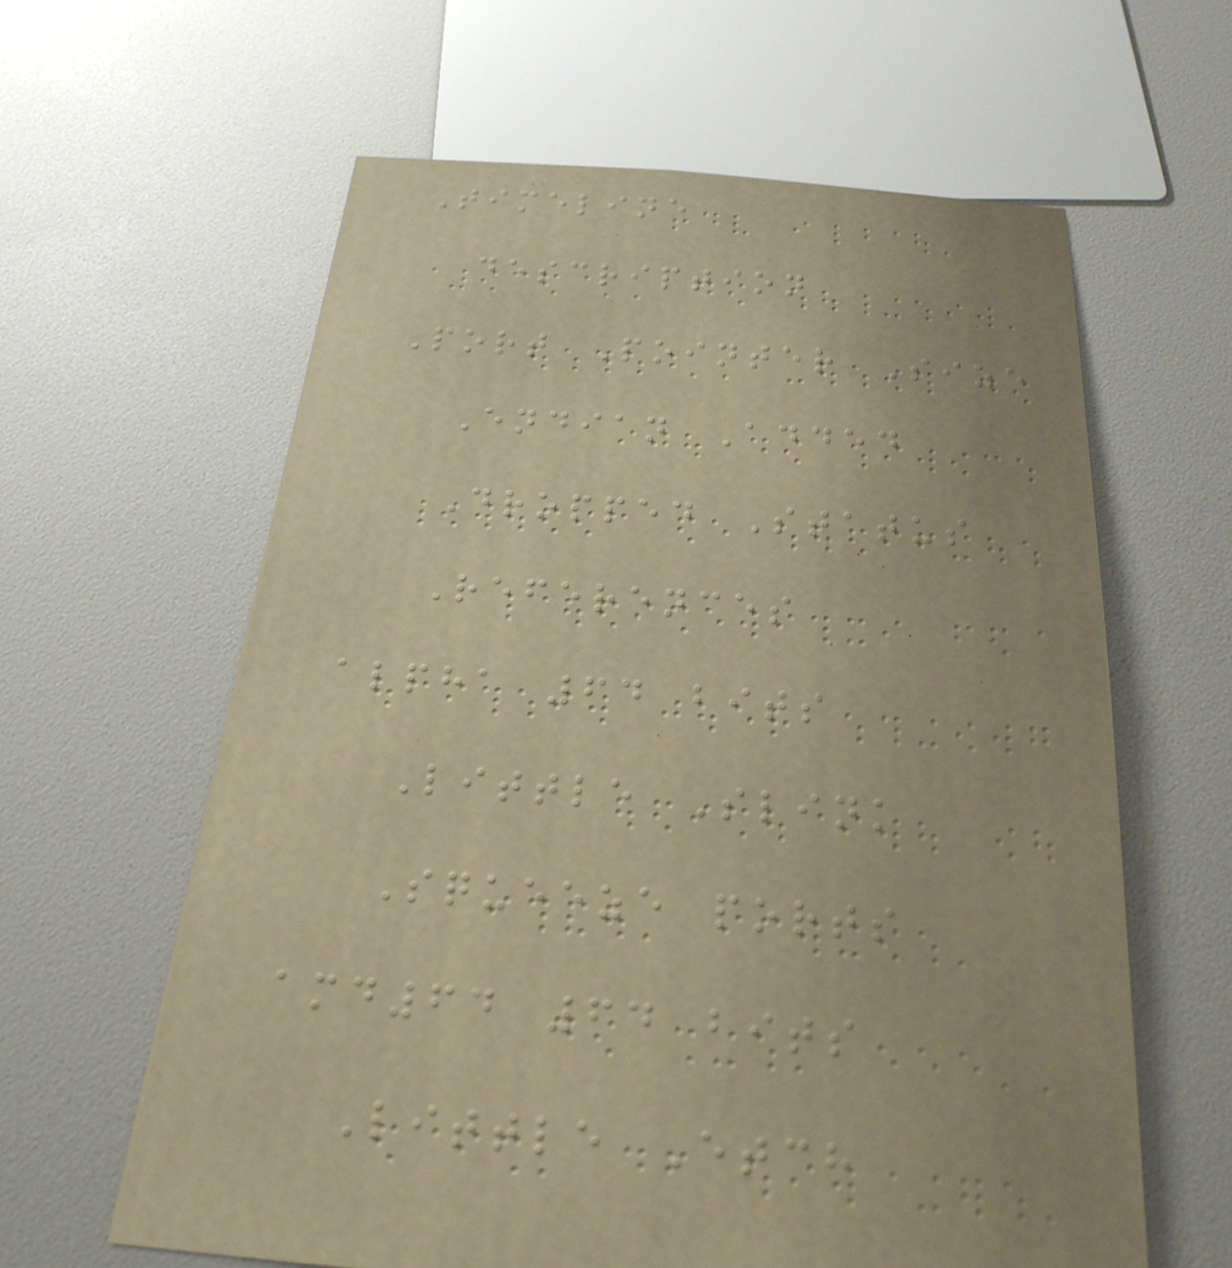Timeline
description
Port Pointer Size
Endian Added
Dropped Status
References
alpha 64 bits
Little Slink
Squeeze ports
amd64 64 bits
Little Etch
